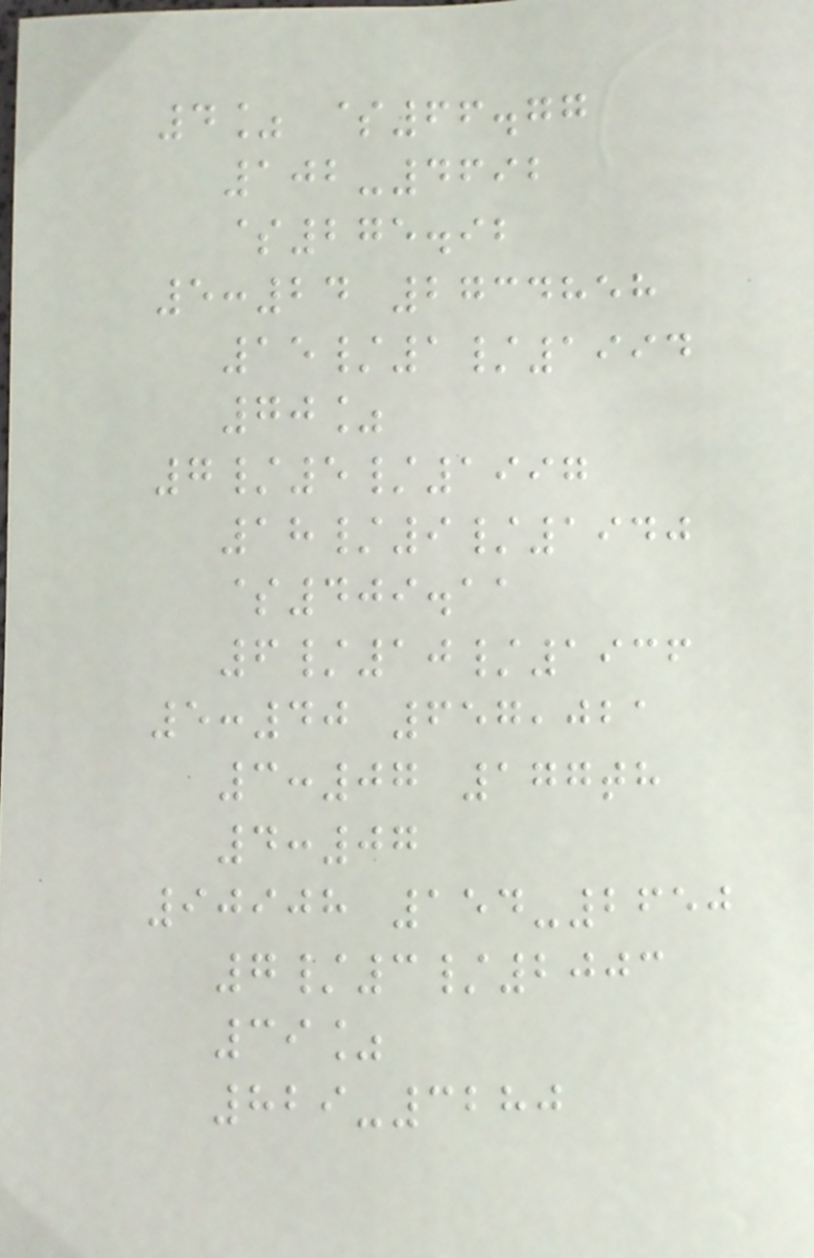4% $66.77
102-4692
$275.92
5:24 2734858
15/1/1994
70%
7/5/1997
18/9/1940
$409.11
6/10/1936
5:40 657,021
3:07 177th
4:07
90908 154-2650
7/3/2003
39%
829-3280
